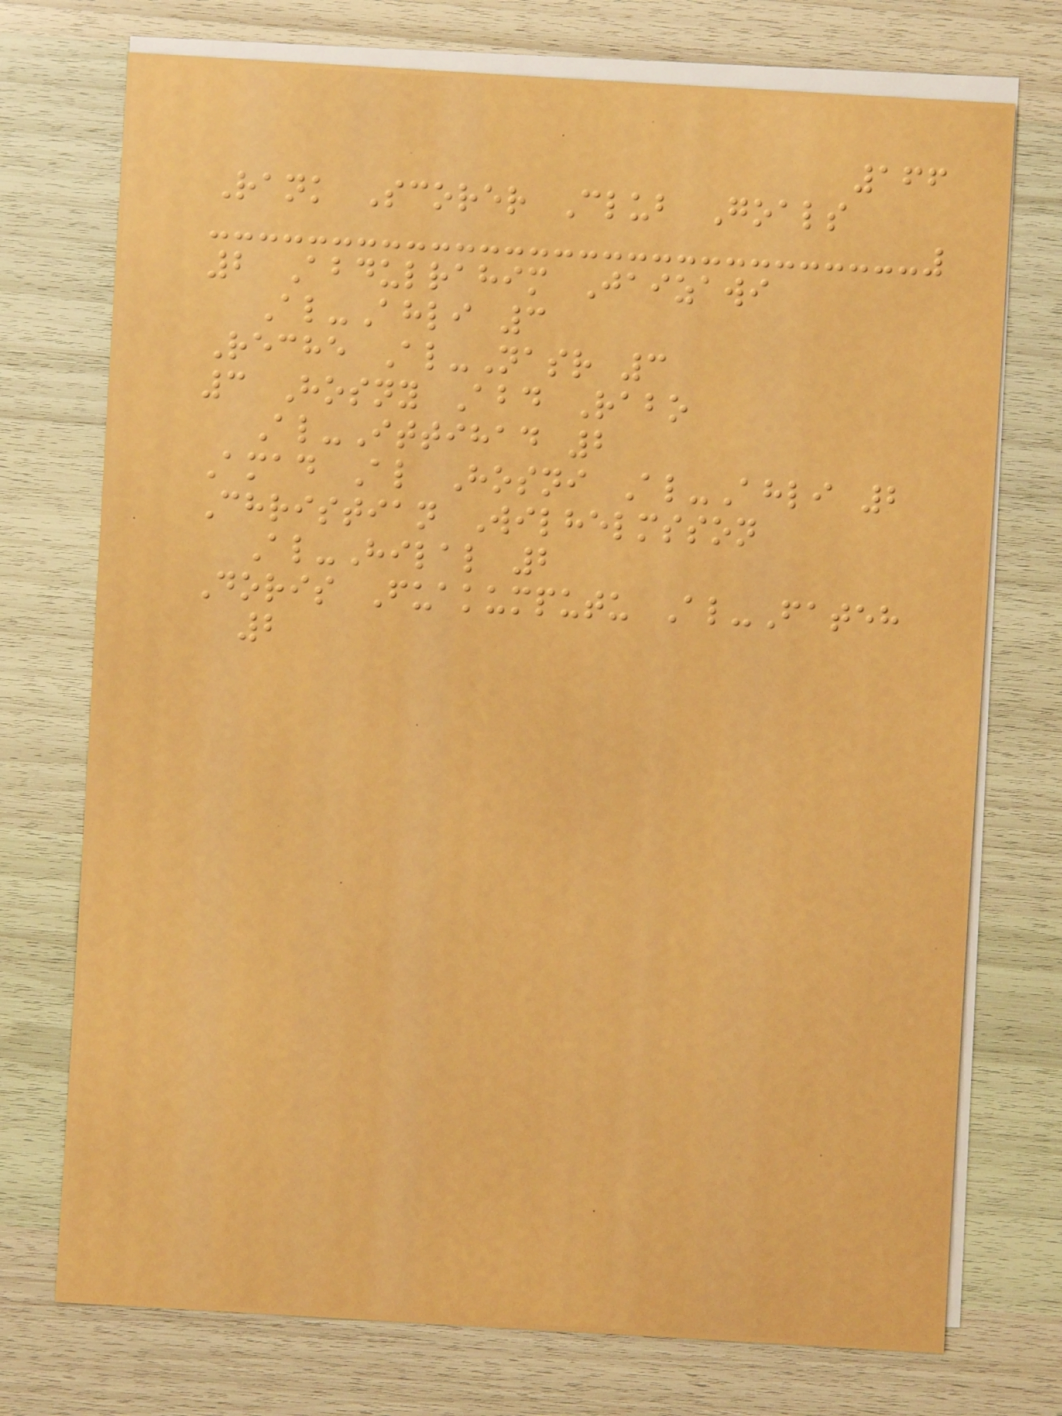166
Rank Scorer Club Goals
2 Abdulrahim Jaizawi
Al-Ahli 3
Reche Al-Nasr 3
3 Hosny Abd Rabo
Al-Ittihad 2
Amad Al Hosni Al-Ahli 2
Christian Wilhelmsson
Al-Hilal 2
Doris Fuakumputu Al-Fateh
2
